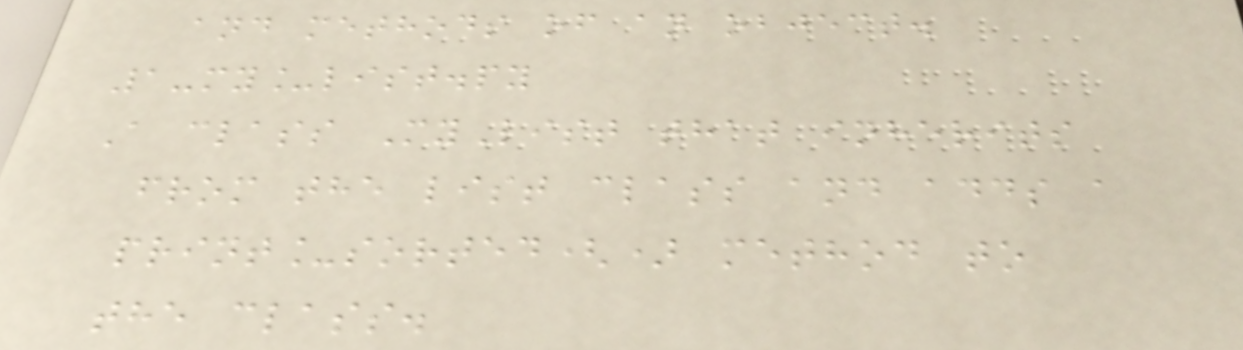and methods of an object.
1-my_list.py
A class MyList that inherits
from the list class and adds a
print_sorted() method to
the class.
